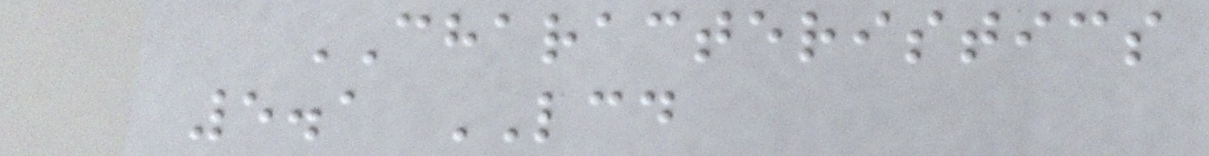CHARACTERISTICS
5.1 LCD
